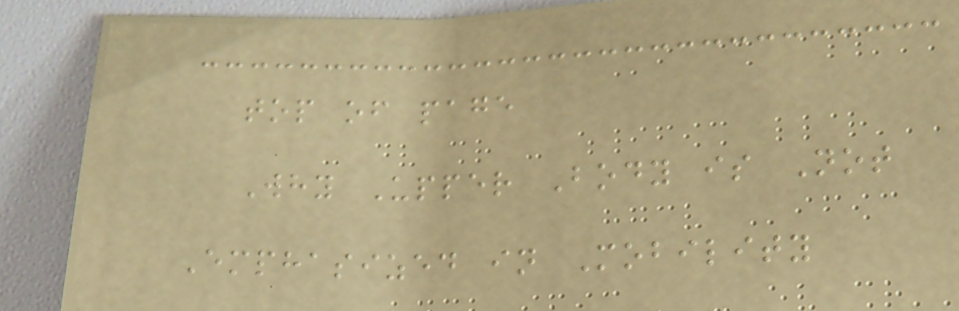top of page
Why Upper Body is Not
Emphasized in Mobility
